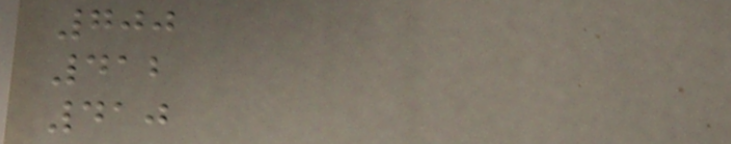700
412
410
